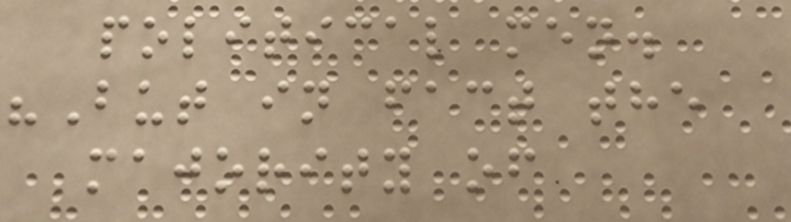political men.
"But in fact the
majority of
